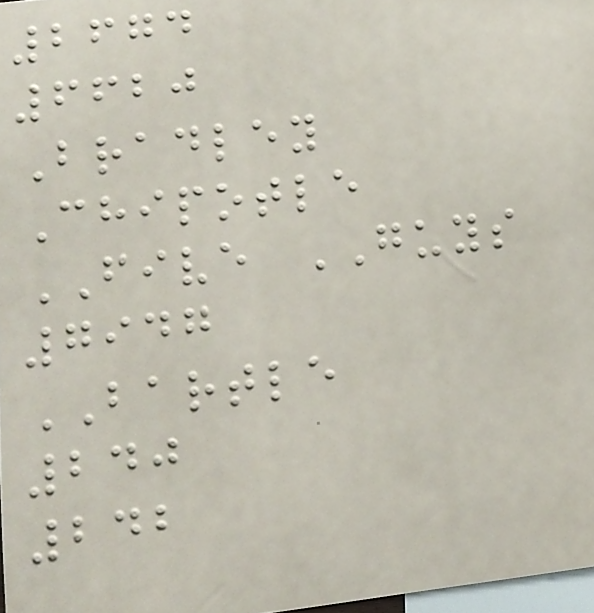2674
6620
Bradley
Chipotle
FIVE GUYS
7947
BARTLE
240
242
